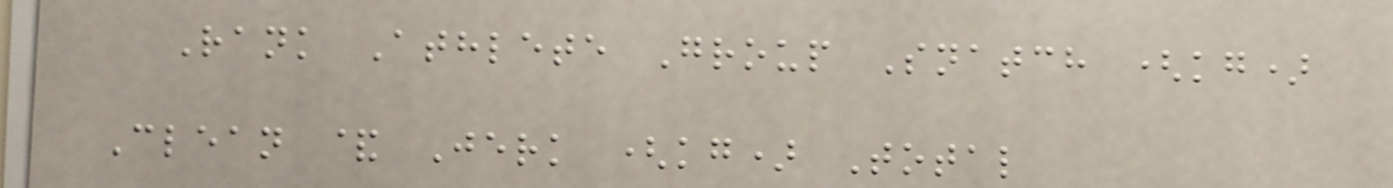Rank Athlete Group Snatch (kg)
Clean & Jerk (kg) Total
